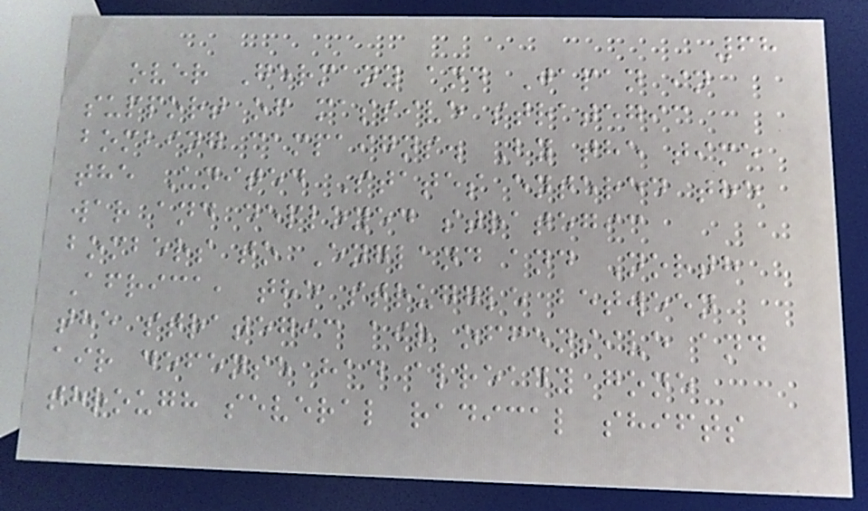68
over Germany and Japan in
support of massive strategic
bombing campaigns. By the time
the United States entered the
war and deployed strategic
bombers to England and North
Africa, the struggle between
the strategic air offensive and
air defense had already gone
through several radical shifts
